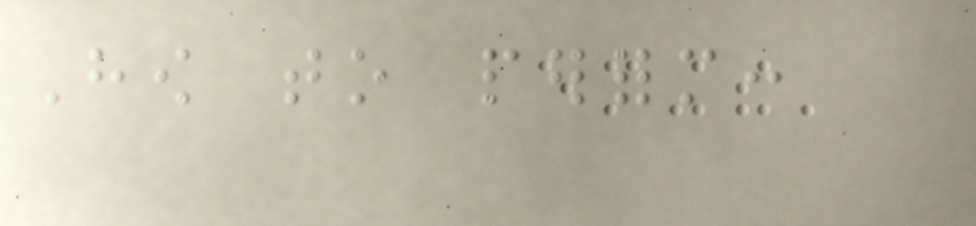How to perform:
